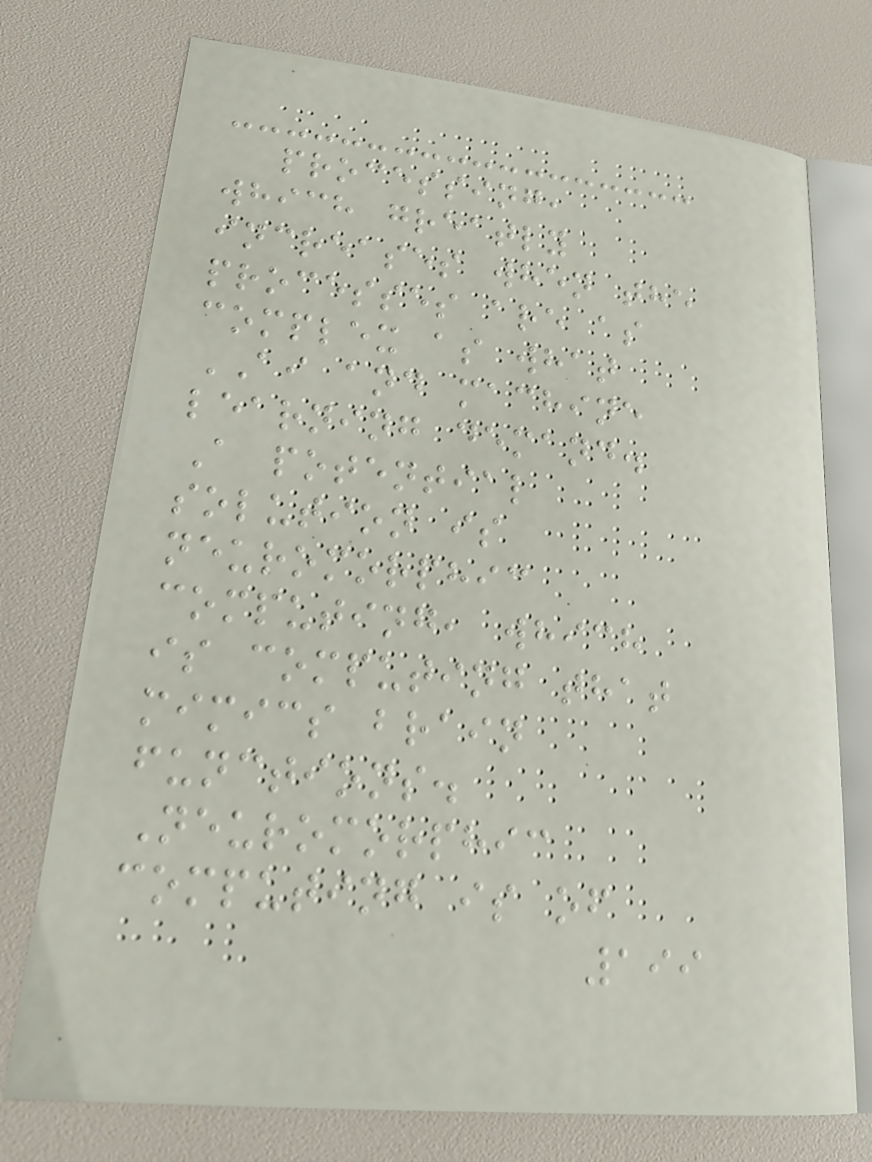processing,
which greatly
increases when the
processes are as
complex as what
AI and machine
learning demand.
A potential
solution is
neuromorphic
computing, which
is computing that
mimics brain
functions.
Neuromorphic
computing is of
199
